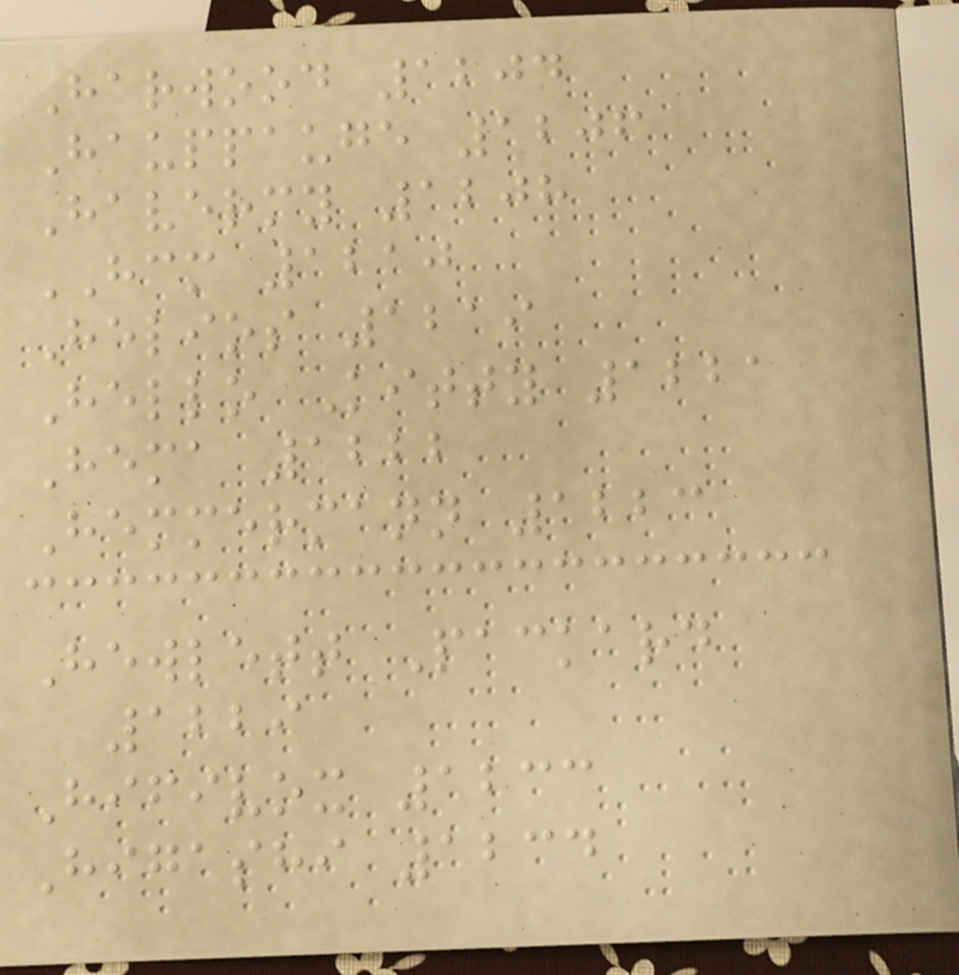Harwood 1204
Hauppauge 1206
Havermy 1208
HCM 1210
Helios 1219
Hello Kitty 1221
Hema 1222
Hemmermann 1223
Hewlett Packard
1229
Hifivox 1233
Higashi 1234
